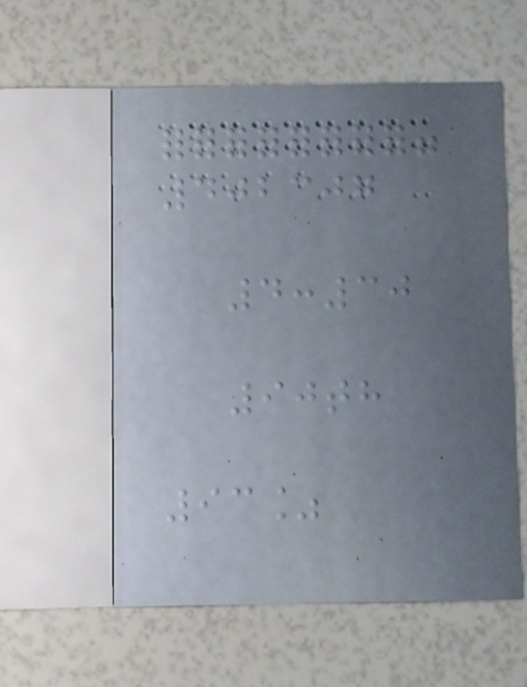402307
4:30
90th
93%
